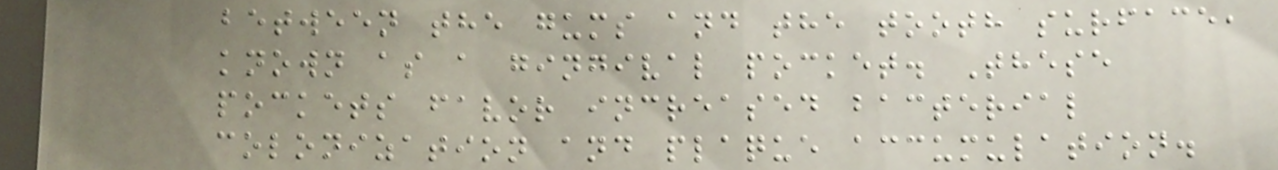between the gums and the tooth surface,
known as a gingival pocket. These
pockets favor increased bacterial
colonization and plaque accumulation.
